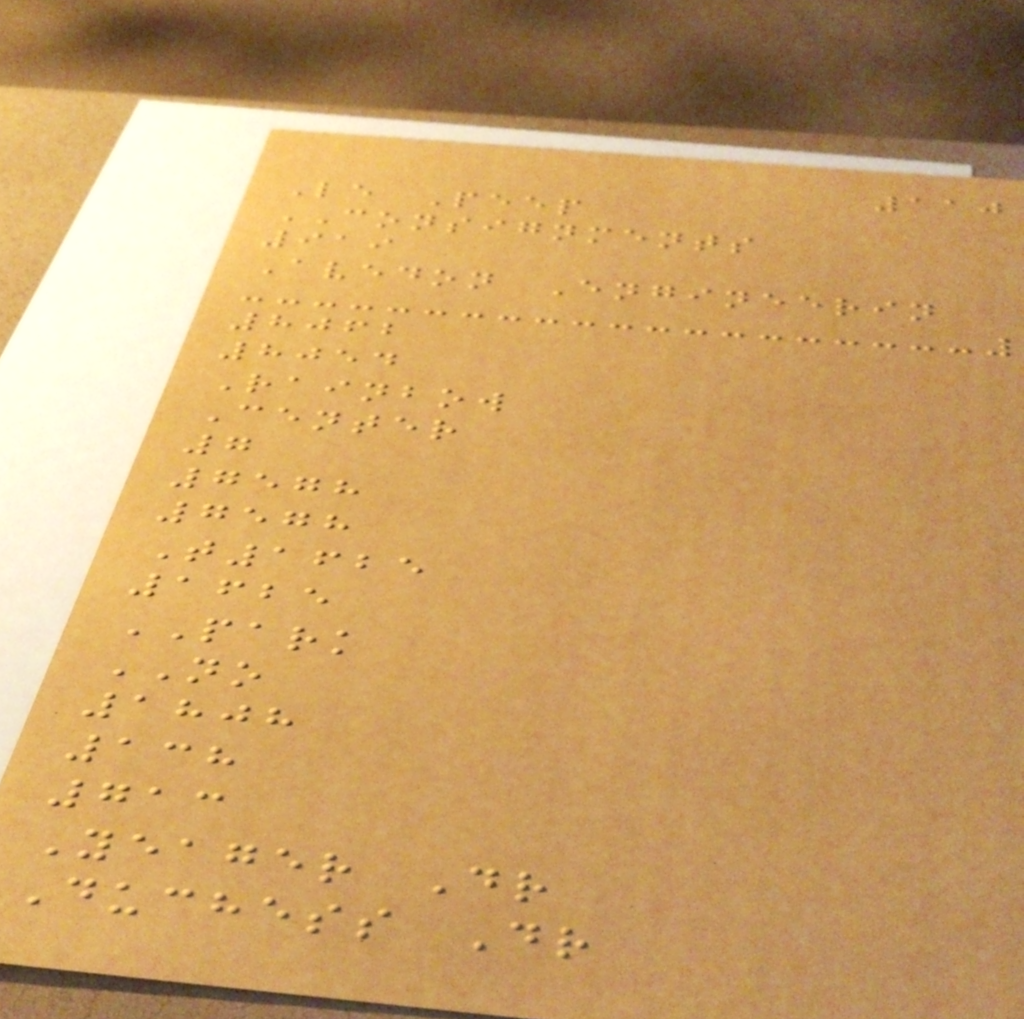110
Le Peep
CONSIGNMENTS
919
Avedon Engineerin
8062
8054
Rainbow
Center
7
7578
7578
T1625
1625
PARK
NO
1808
138
713
Yeager Dr
Duchess Dr
